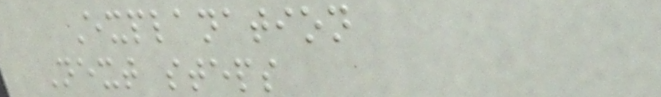Explanation
Next steps
